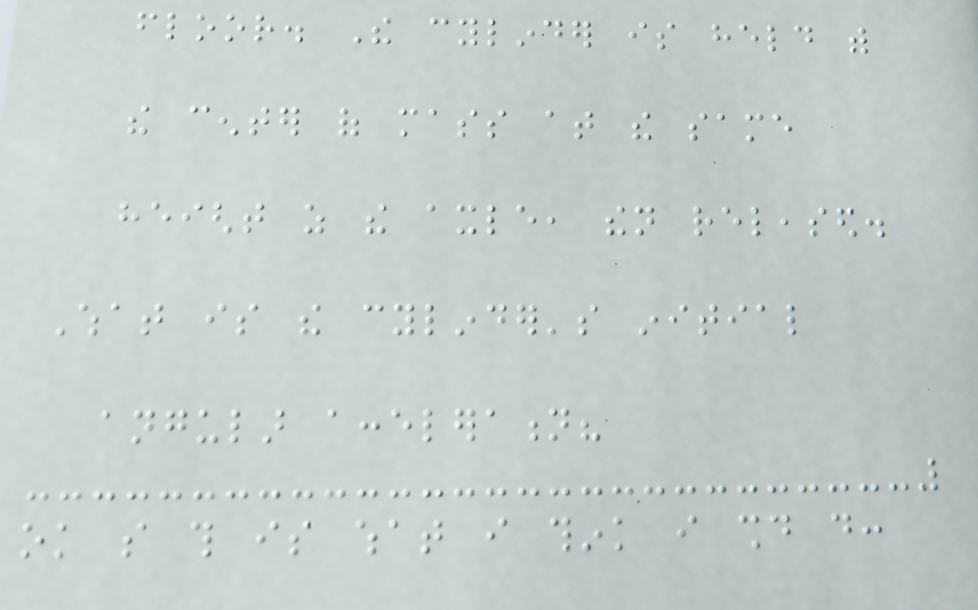floor. The cylinder is held with
the center of mass at the same
height as the axle, then released.
What is the cylinder's initial
angular acceleration?
ok so this is what i think i should do:
